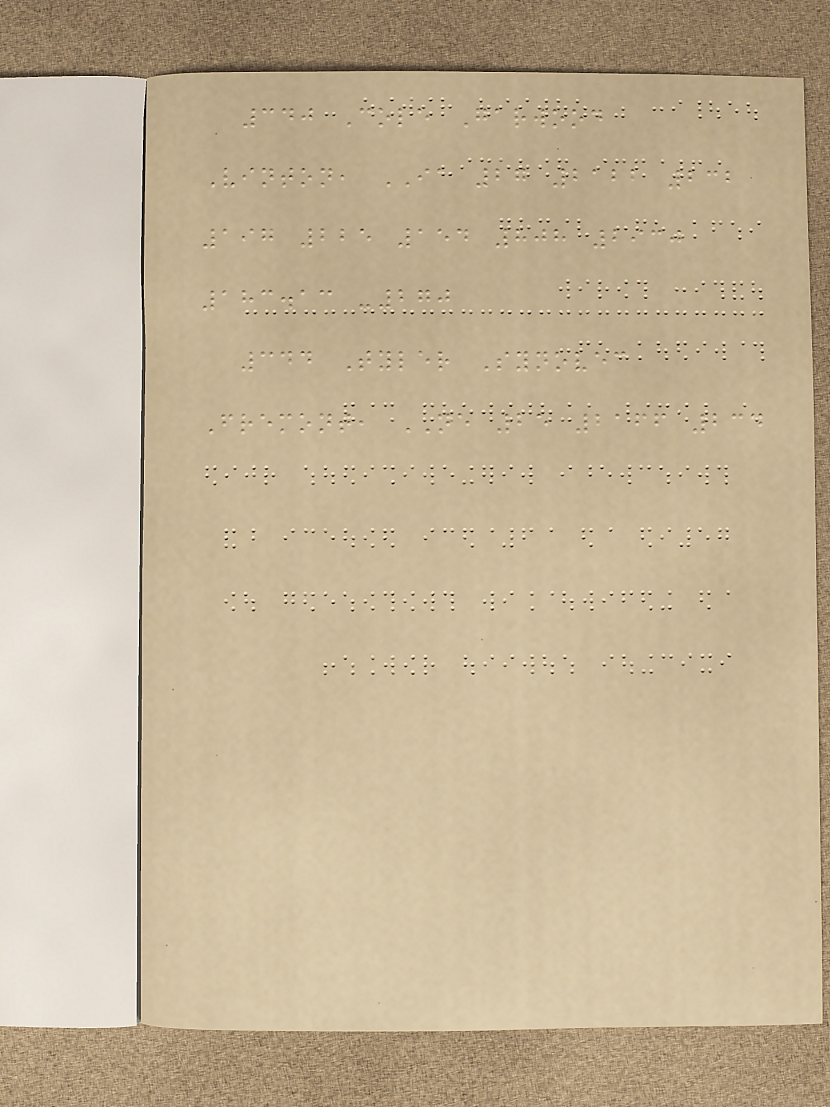340 Cole Garwood
Vinton, IA 27 2122 232
197 225 154 808 2930
183.13 -270
344 Tyler Synovec
Fremont, NE 25 2166 234
